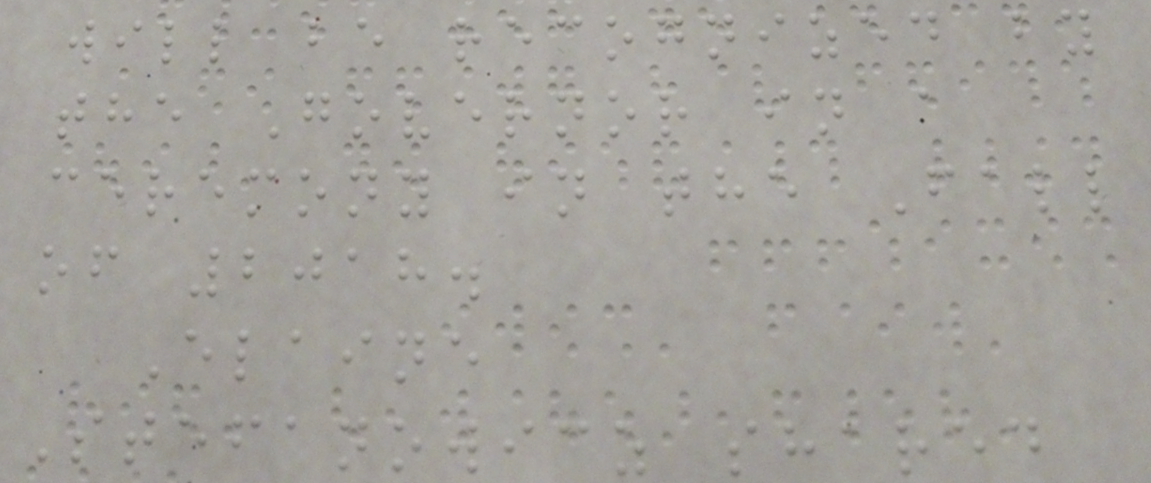will be recognized by
the Governor in a
ceremony in the Fall
of 2018.
Elaine
Stefanowicz shared
